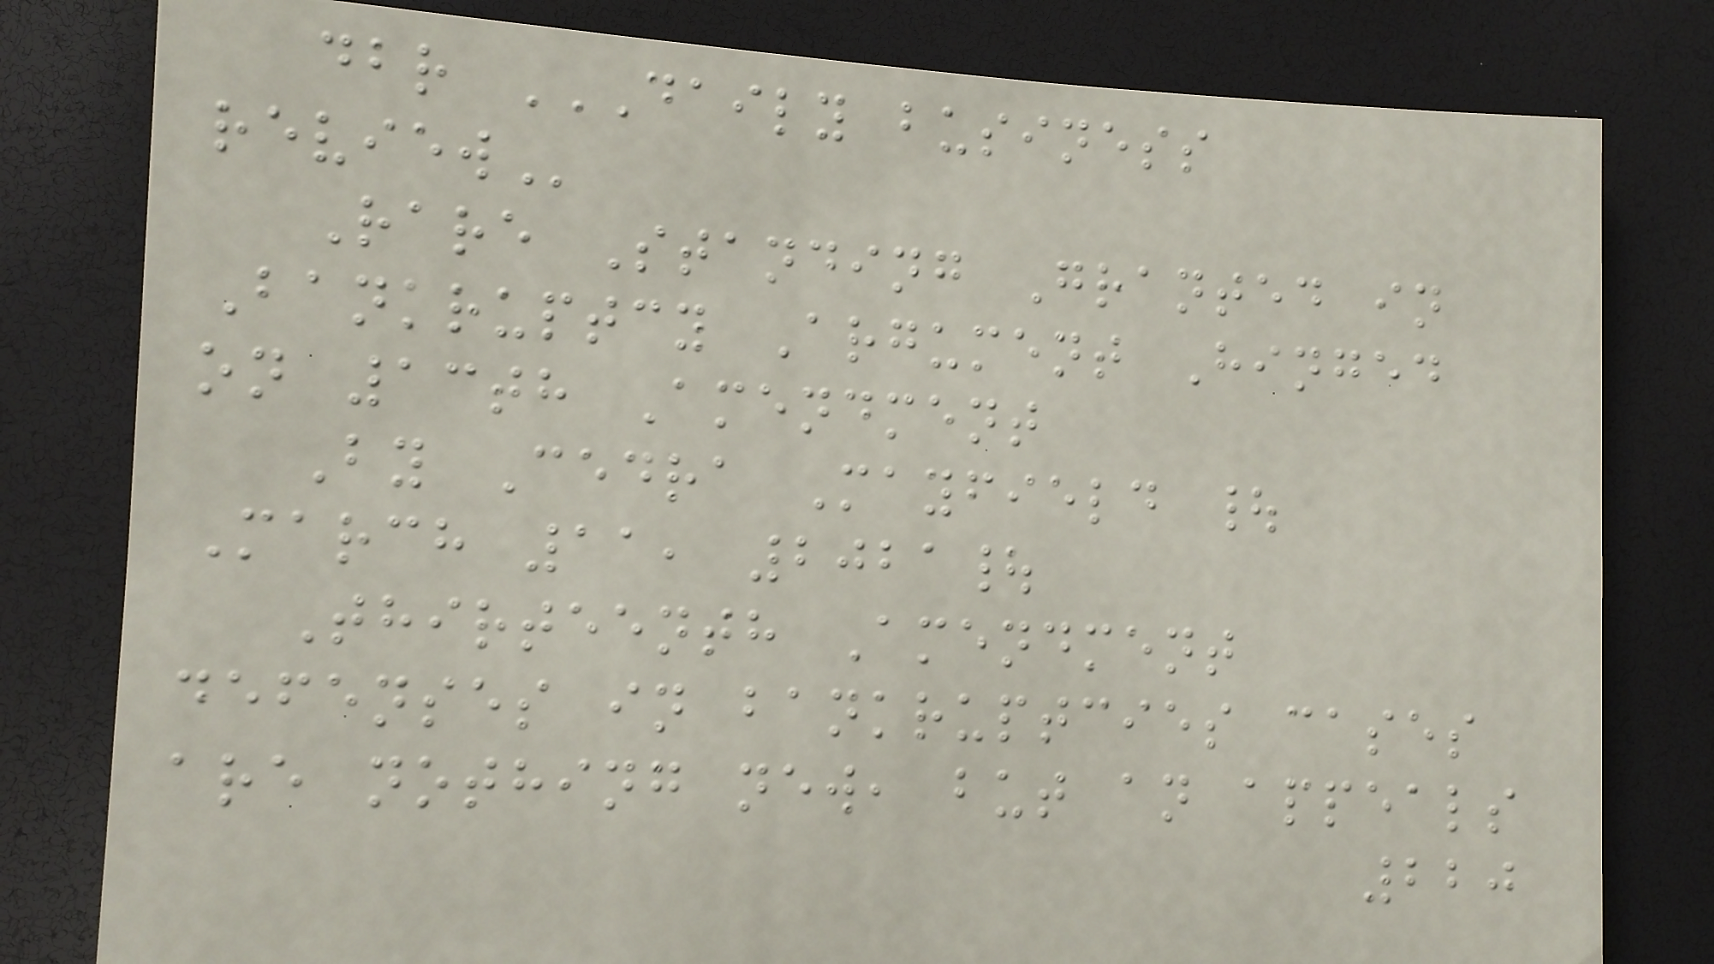dbr DAILY BUSINESS
REVIEW
Rare Standing Granted in
Bankruptcy Argument Hinged
on 13th Amendment
By Cedra Mayfield |
March 11, 2021|
Thirteenth Amendment
defenses in bankruptcies cases
are nothing new, but an appeals
220
